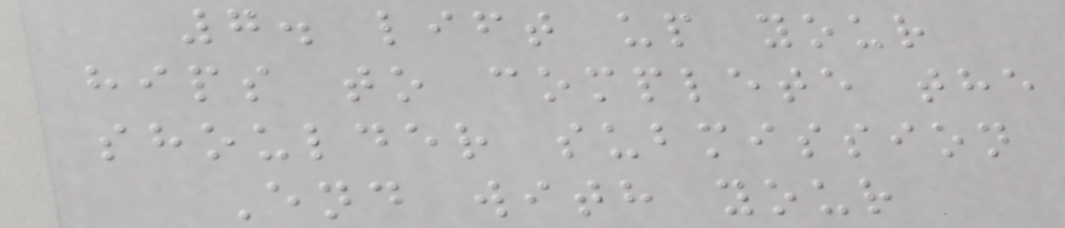7. lift up your
hips to complete the
shoulder submission
End with your
